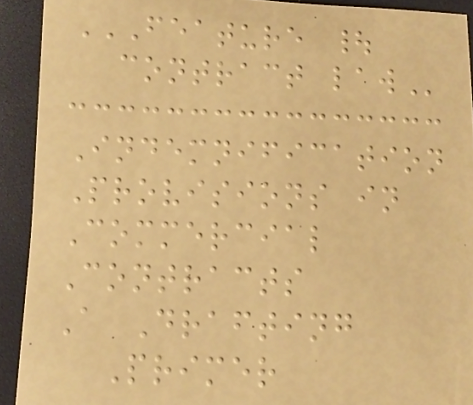FEATURE |
CONTRACT LAW
Indemnification
Provisions in
Commercial
Contracts
A Drafting
Primer
